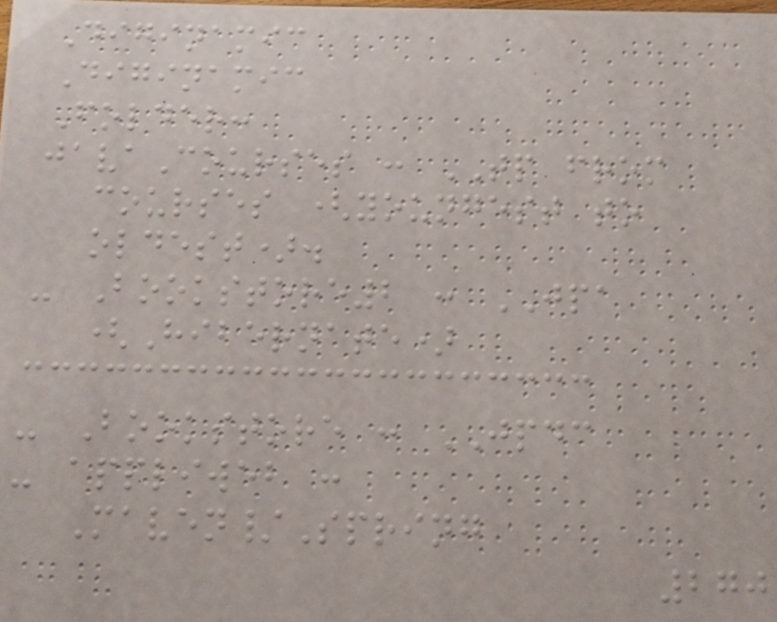Diginamic
Diginamic
Folder:
javaCourses : TP from
courses (youngest to
oldest).
- Bookstore2 : JPA
(Hibernate)
- Bookstore : JPDC
- appliweb :
Maven/Spring
270
